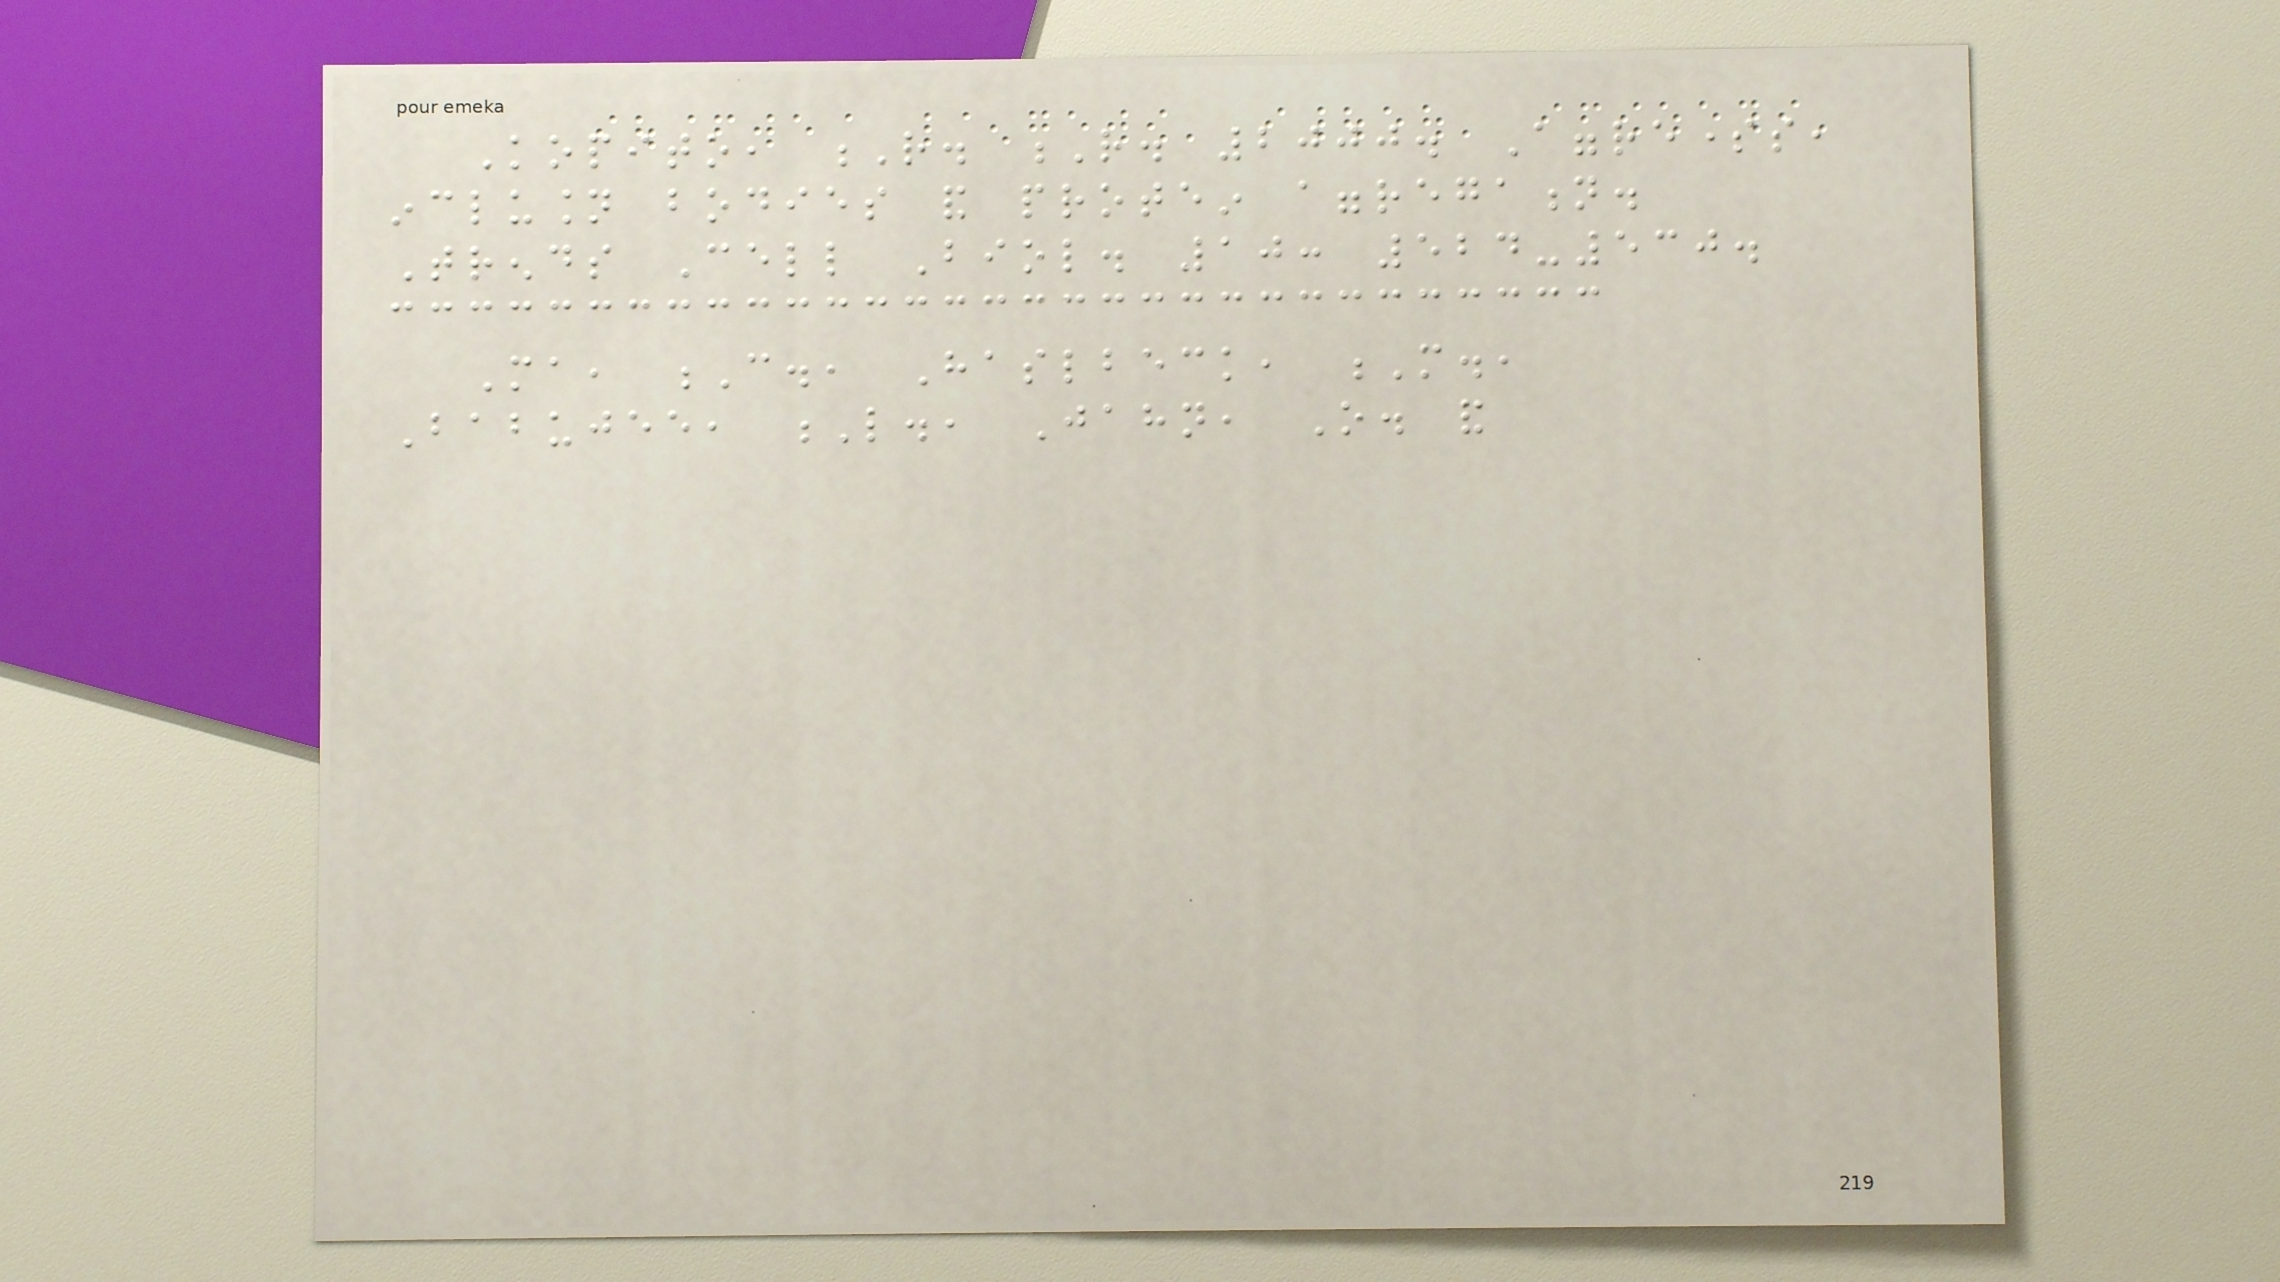Kopito, R. R. 2000. Aggresomes,
inclusion bodies and protein aggregation.
Trends Cell Biol. 10: 524-530.
Ma, C., Haslbeck, M.,
Babujee, L., Jahn, O. and
